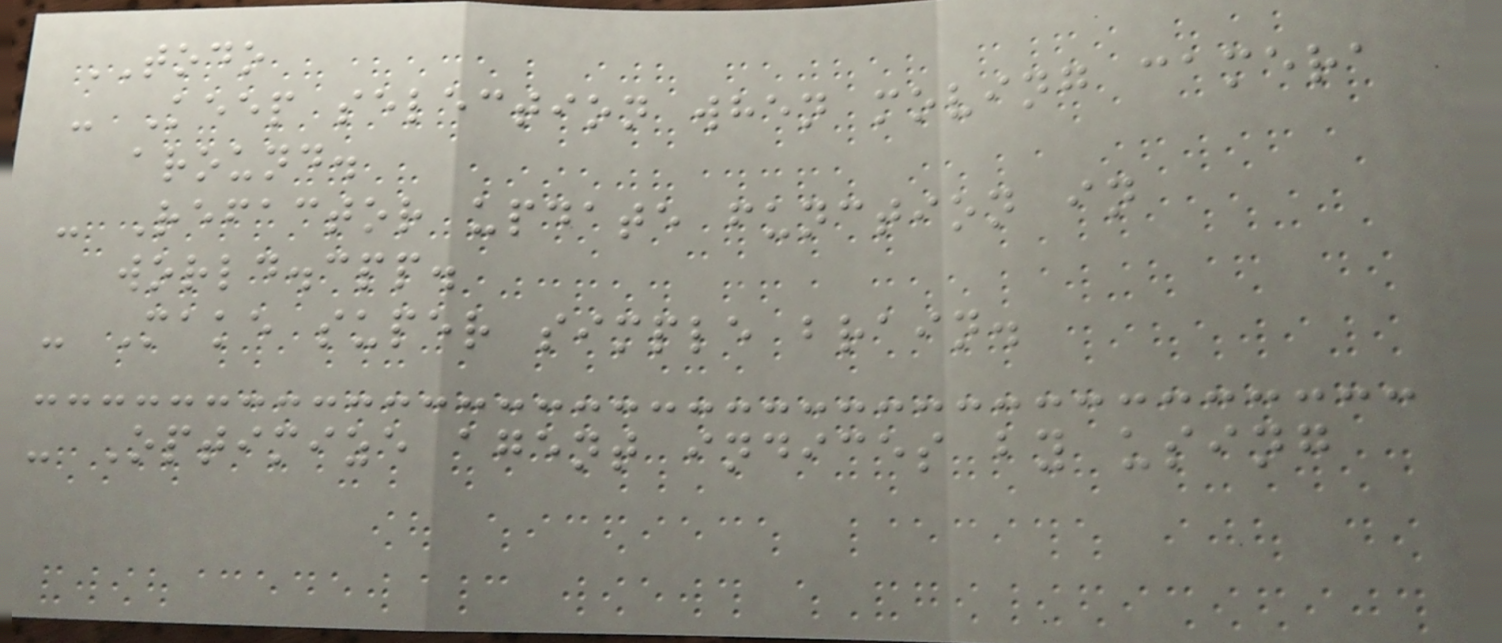TODO
- Keep selection when moving camera
around.
- Refactor update function in
world.cpp.
- Make super simple brain.
- Optimize agent indices by using
